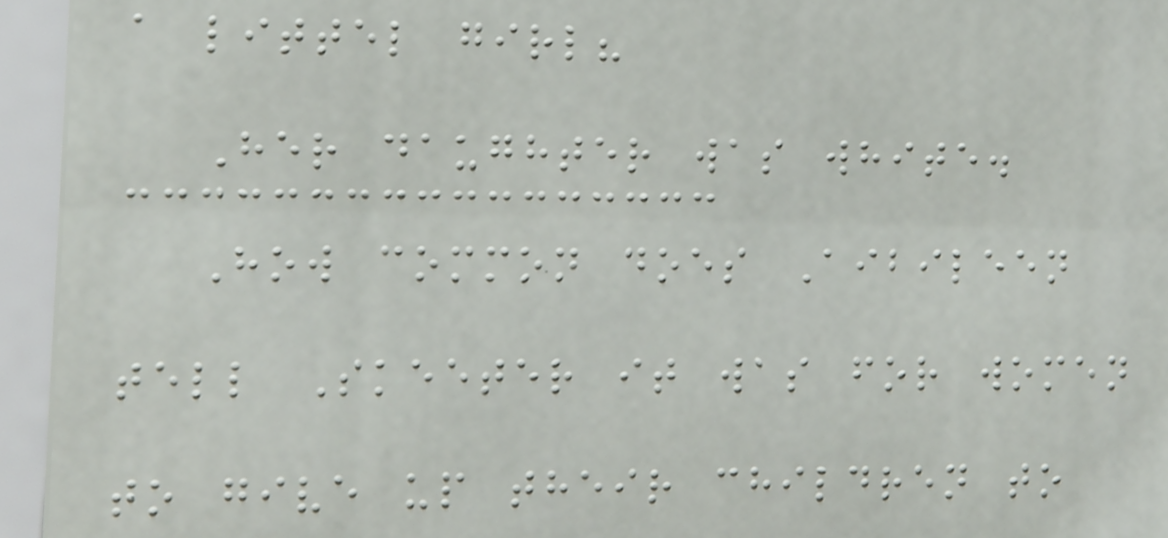a littel girl?
Her daughter was white.
How common does Aibileen
tell Skeeter it was for women
to give up their children to
